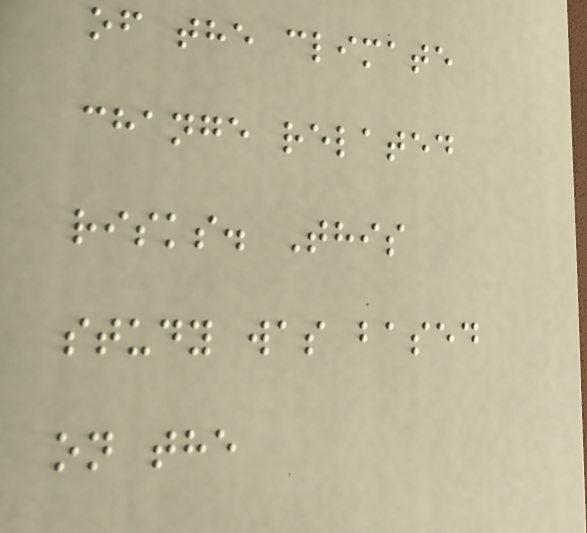of the climate
change related
risks. This
study was based
on the
